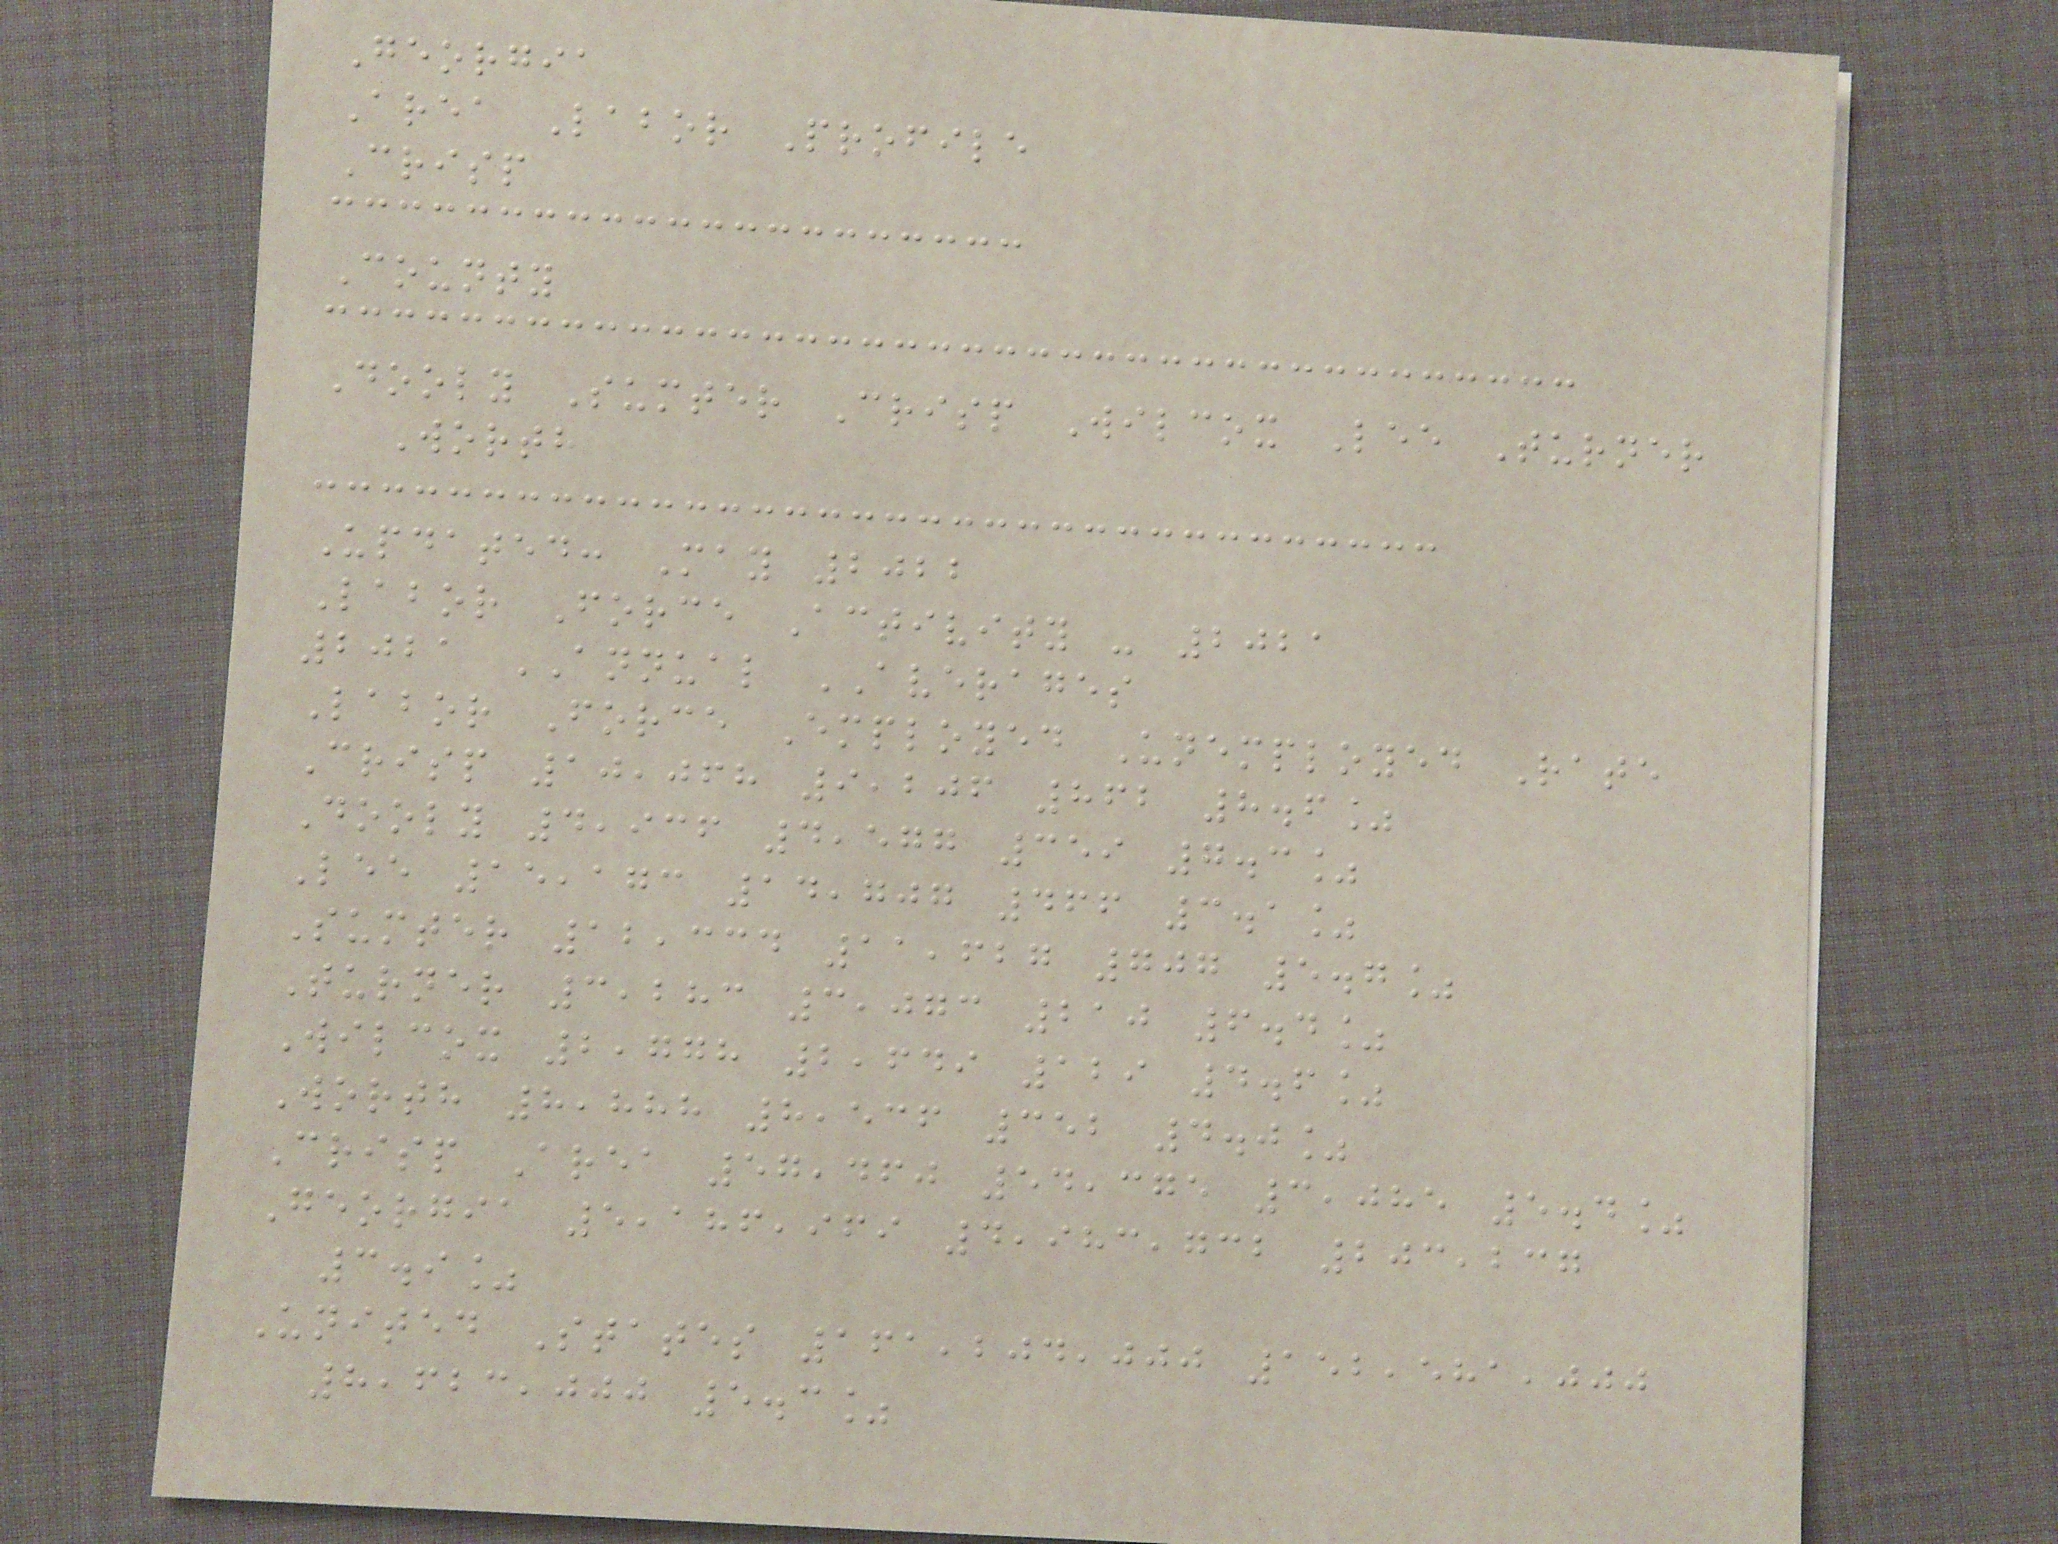Georgia
Area Labor Profile
Crisp
County
Dooly Sumter Crisp Wilcox Lee Turner
Worth
Updated: May 2022
Labor Force Activity - 2021
2021 ANNUAL AVERAGES
Labor Force Employed Unemployed Rate
Crisp 10,068 9,206 862 8.6%
Dooly 4,936 4,577 359 7.3%
Lee 15,173 14,707 466 3.1%
Sumter 12,334 11,627 707 5.7%
Turner 3,283 3,073 210 6.4%
Wilcox 2,778 2,649 129 4.6%
Worth 8,888 8,536 352 4.0%
Crisp Area 57,460 54,375 3,085 5.4%
Georgia 5,186,969 4,983,732 203,237
3.9%
United States 161,204,000 152,581,000
8,623,000 5.3%
